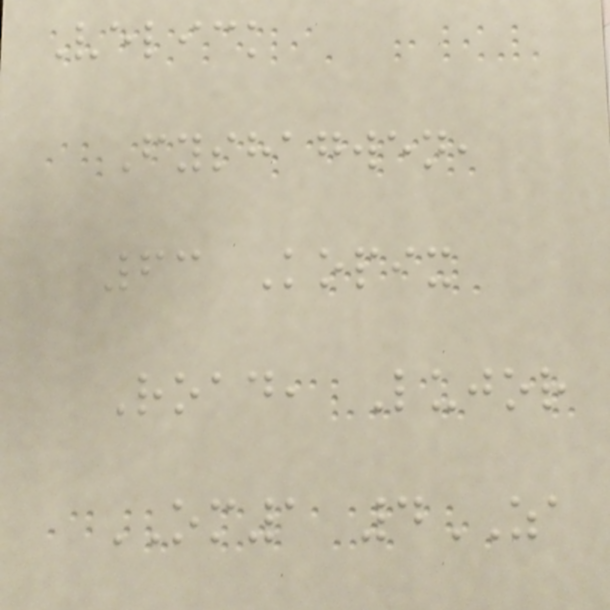Velick
Fyshagwen,
63 Kopix
Road, Lujor
OM1 4ZA
